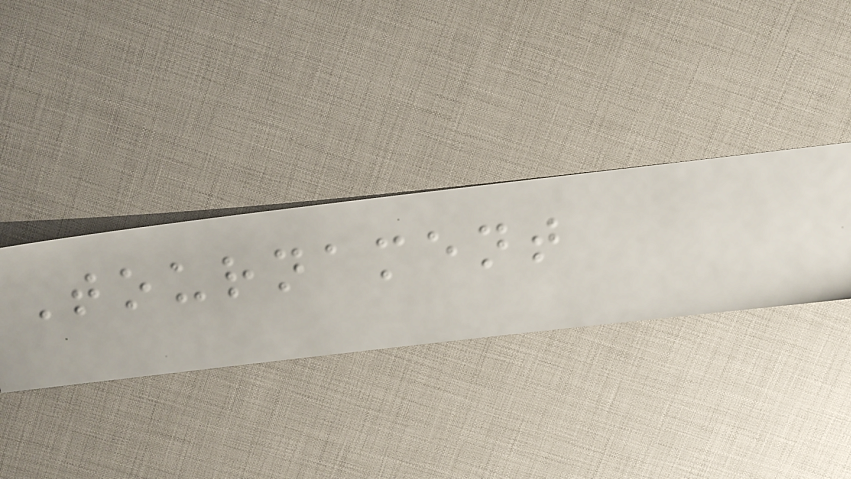Tournament
